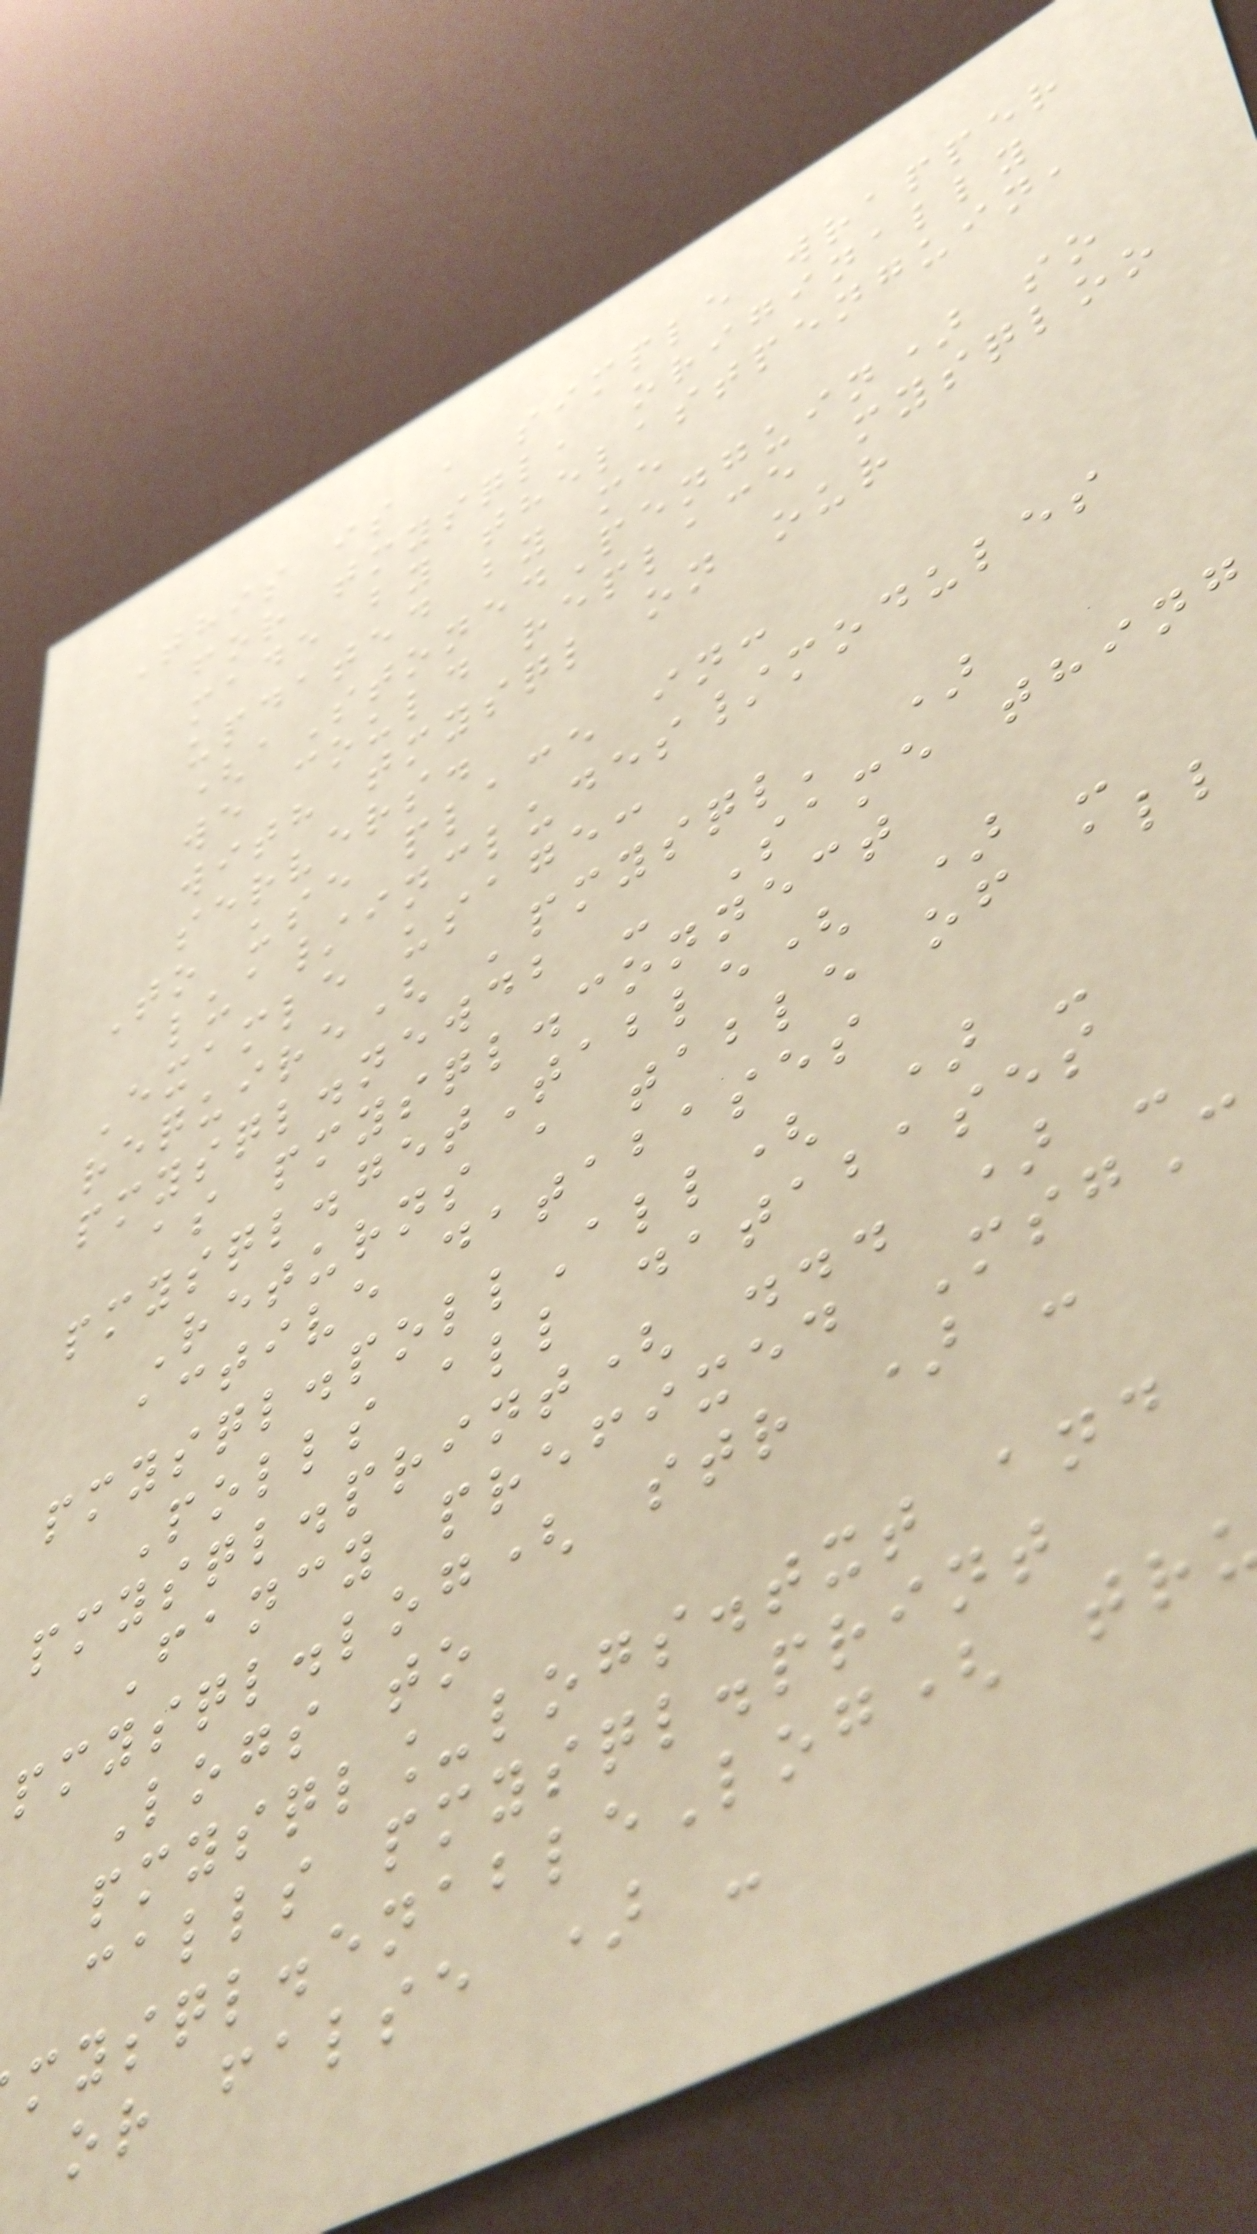This is a simple wrapper
for tmysql, originally
made by thelastpenguin,
updated by me
(aStonedPenguin) so
we could replace mysqloo
with tmysql on our
servers.
To use place in:
lua/includes/modules
Examle usage:
require( 'pmysql' )
pmysql.newdb - Same thing
as pmysql.connect
pmysql.getTable( ) -
Returns a table of all
active databases
pmysql.pollAll( ) -
Polls all databases
pmysql.print( ... ) -
Fancy prefixed MsgC
pmysql.log( str ) -
Logs to
pmysql_logs.txt and
calls pmysql.print
mysql.enableLog( tr
or false ) -
